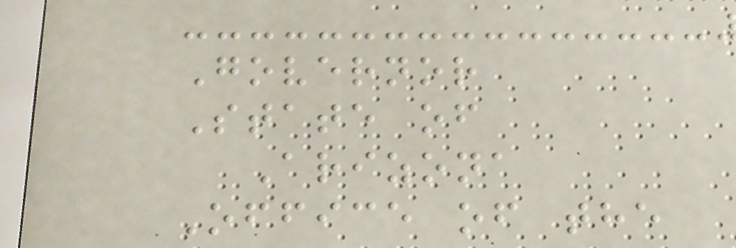Governor
State of
Arizona
Office of the
